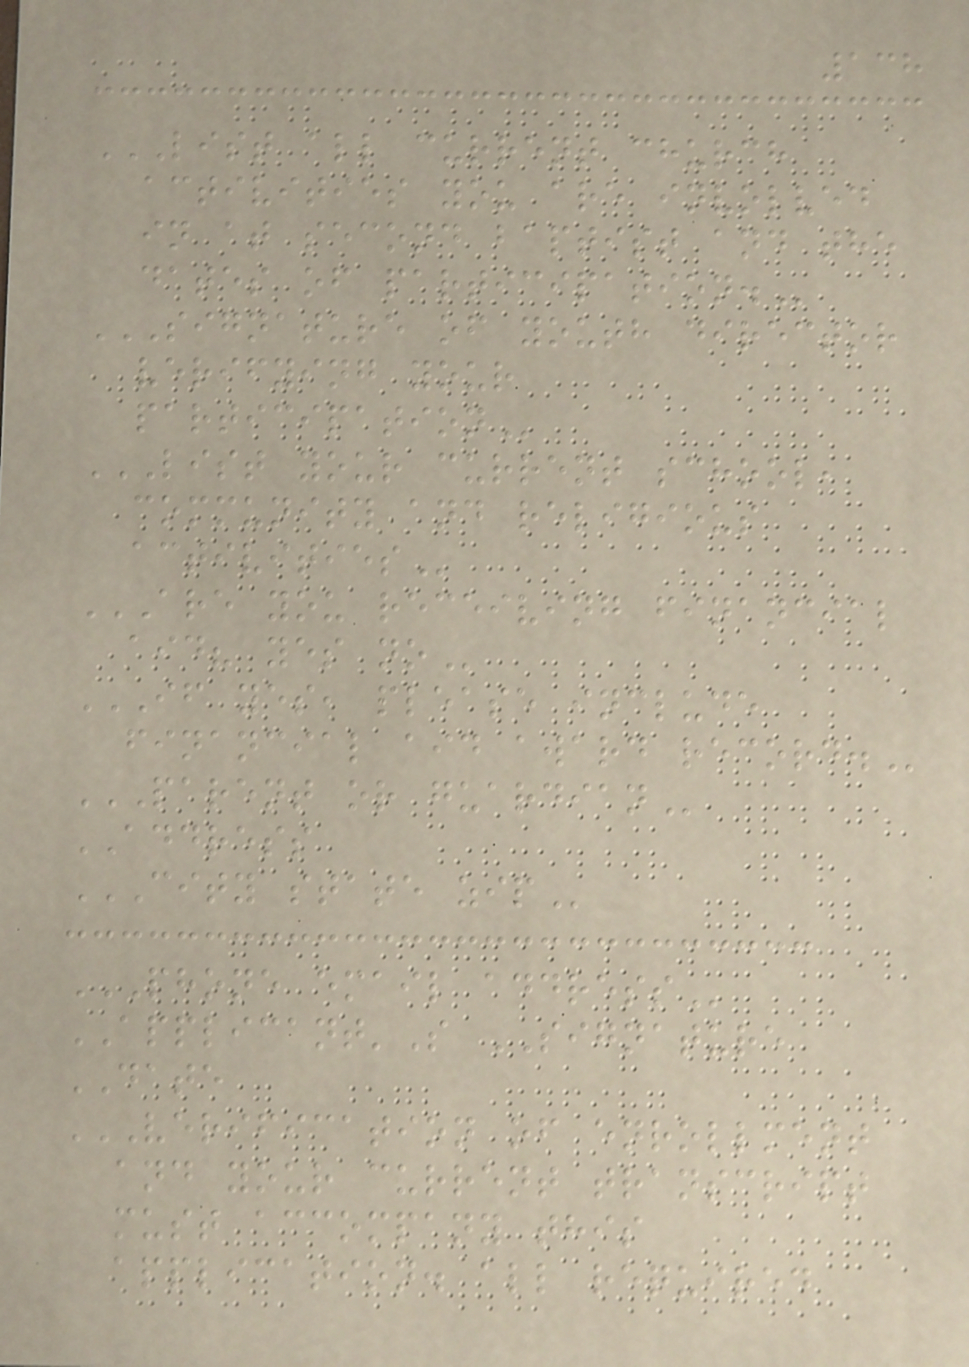138
LIST ALL CURRENT CHURCH
ACTIVITIES YOU ARE INVOLVED
IN AT SECOND BAPTIST AND THE
DATES OF PARTICIPATION.
SIGNATURE OF YOUTH DIRECTOR
VERIFYING YOUR
PARTICIPATION
LIST YOUR CURRENT SCHOOL,
COMMUNITY AND RELIGIOUS
ACTIVITIES
ARE YOU RECEIVING FINANCIAL
AID? YES NO
IF YES, PLEASE INCLUDE
FINANCIAL AID AWARD RECORD.
PARENT OR GUARDIAN
ADDRESS
CITY STATE ZIP
PHONE EMAIL ADDRESS
APPLICANT'S SIGNATURE
DATE
VERIFICATION OF ENROLLMENT
AND YOUR CURRENT TRANSCRIPT
MUST ACCOMPANY THIS
APPLICATION. ALL REQUIRED
